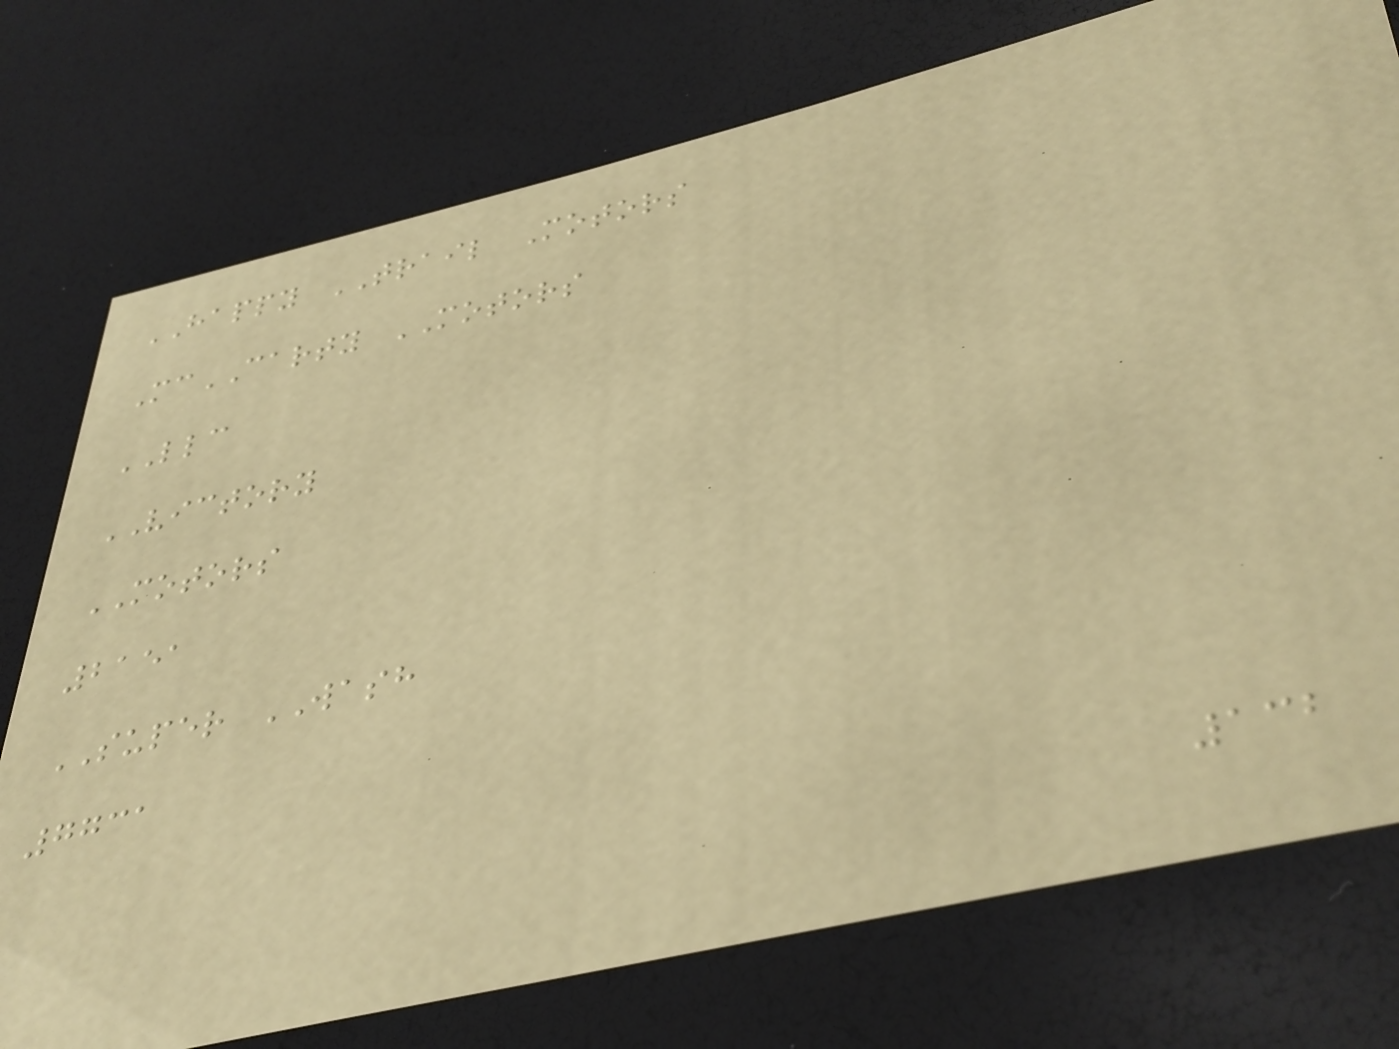HAPPY TRAIL Motors
McCARTY MOTORS
LLC
VICTORY
MOTORS
2151
SUPER WASH
7731
132
